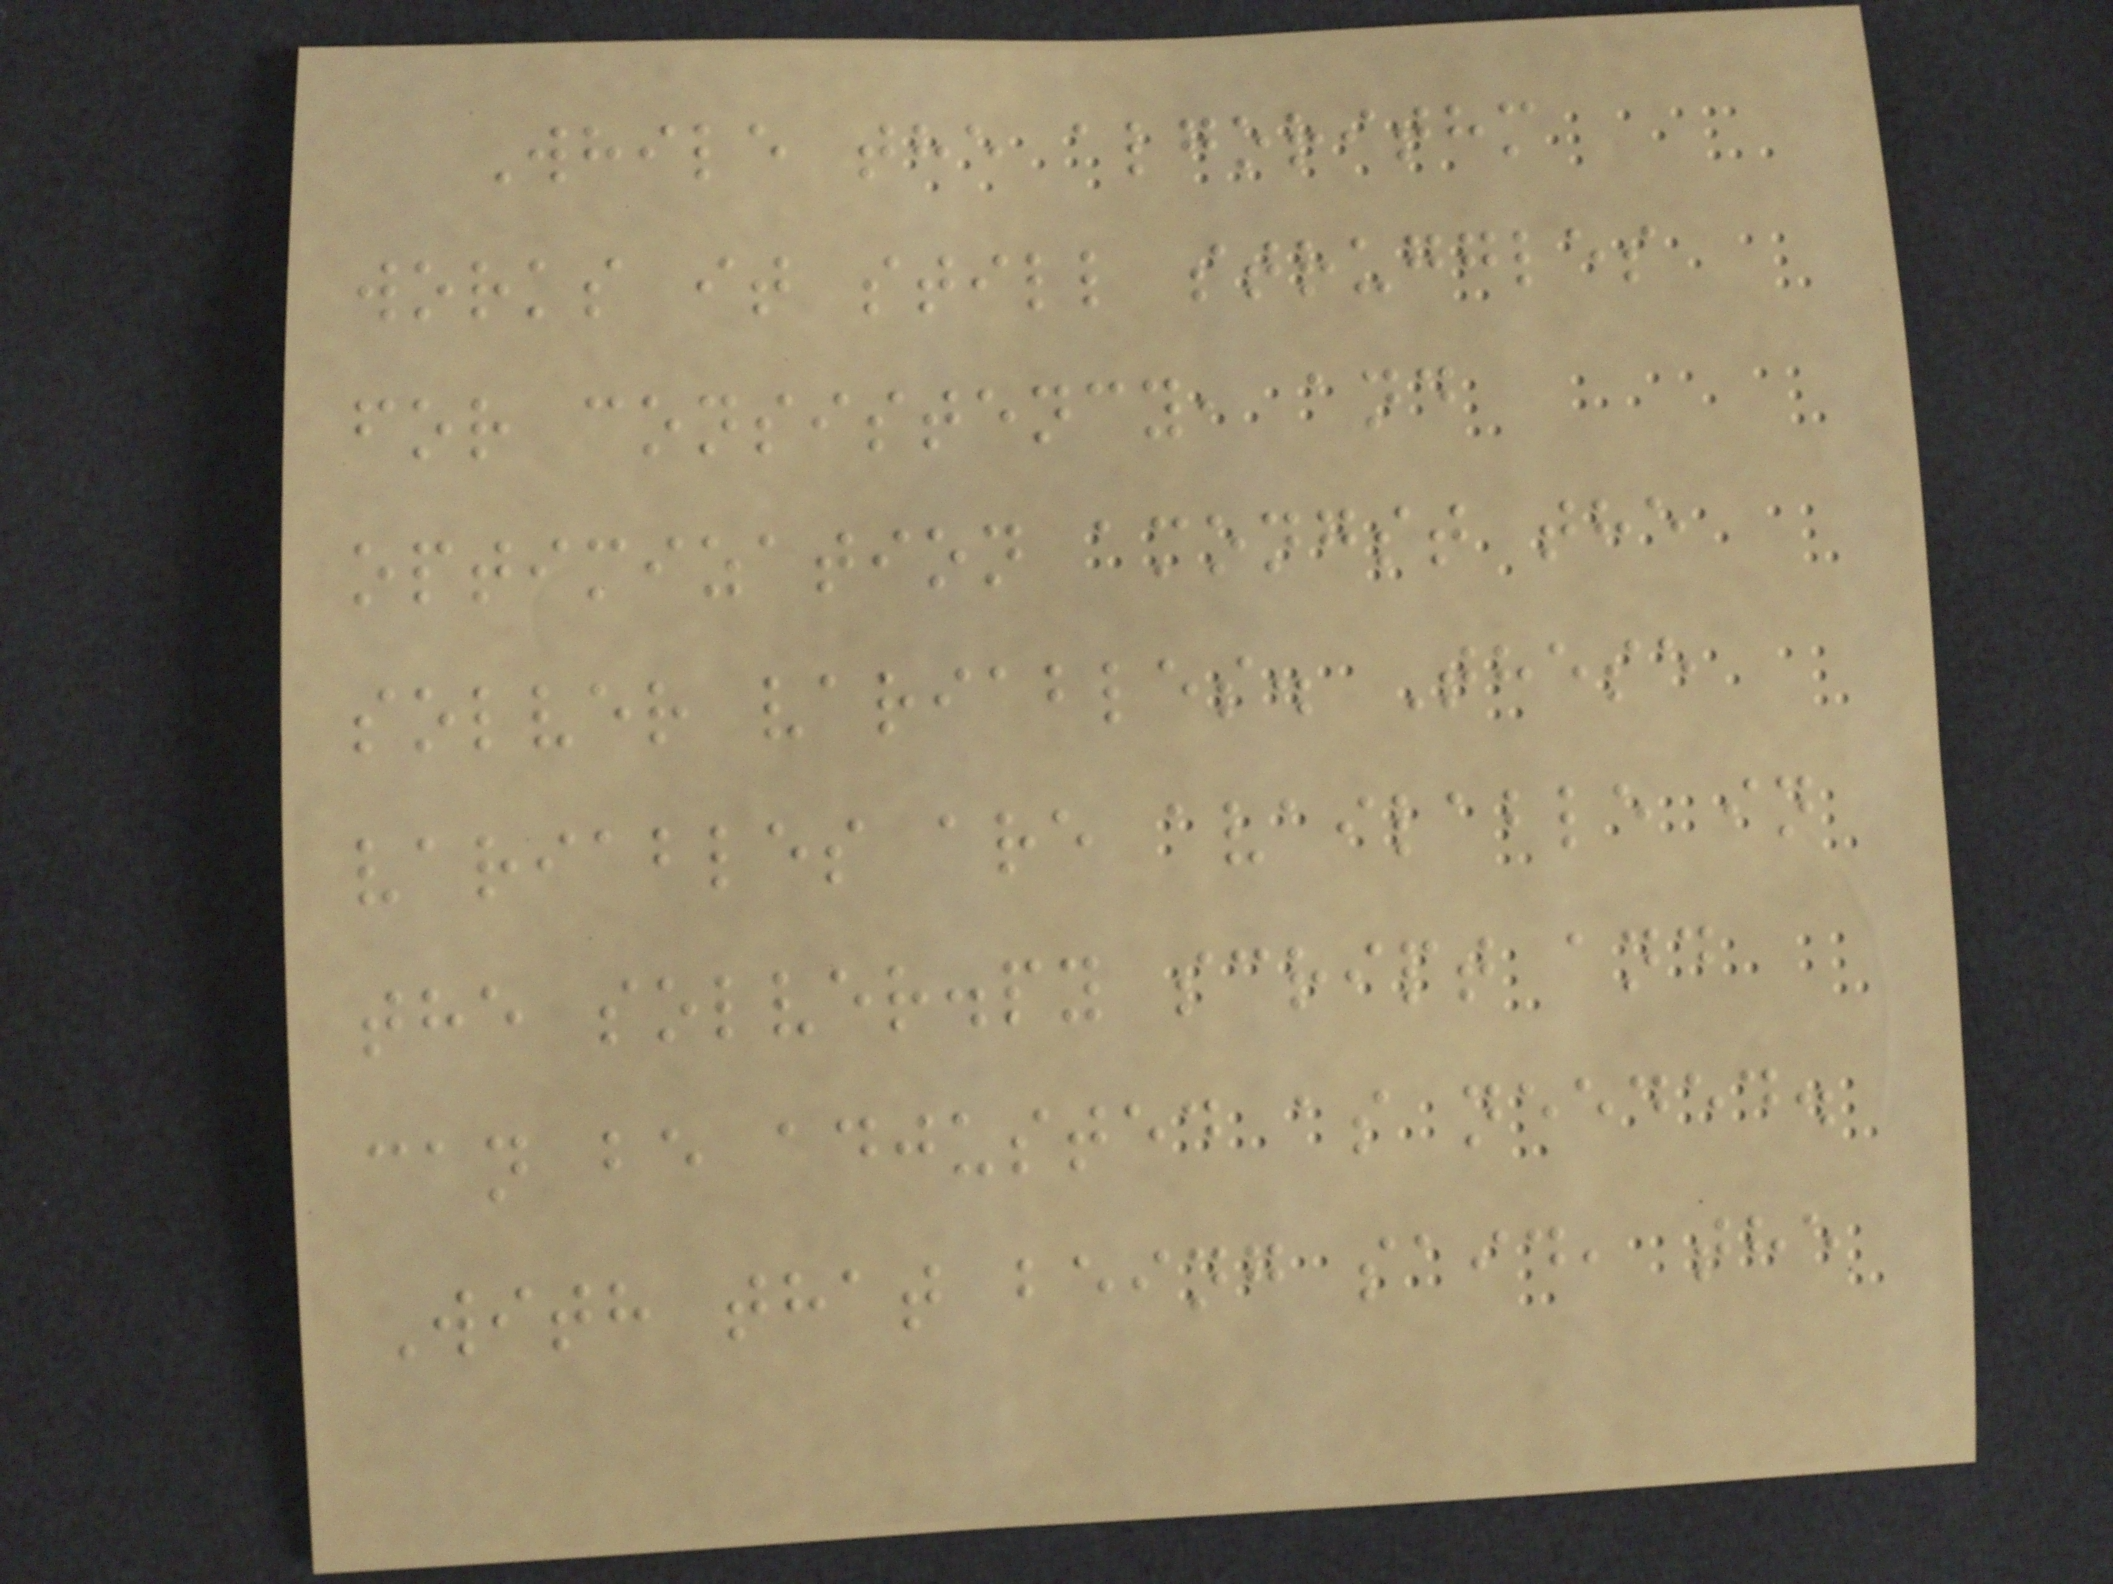While the algorithm
works it still struggles
for consistency, and
optimization amongst the
solver variables. These
variables are available in
the solver.py script and
can be adjusted as needed.
With that being said, the
